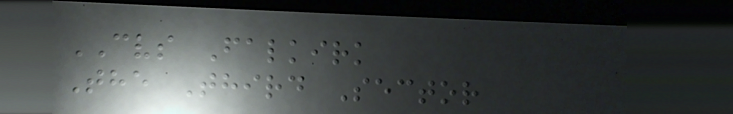CVS Falkirk
The Third Sector
